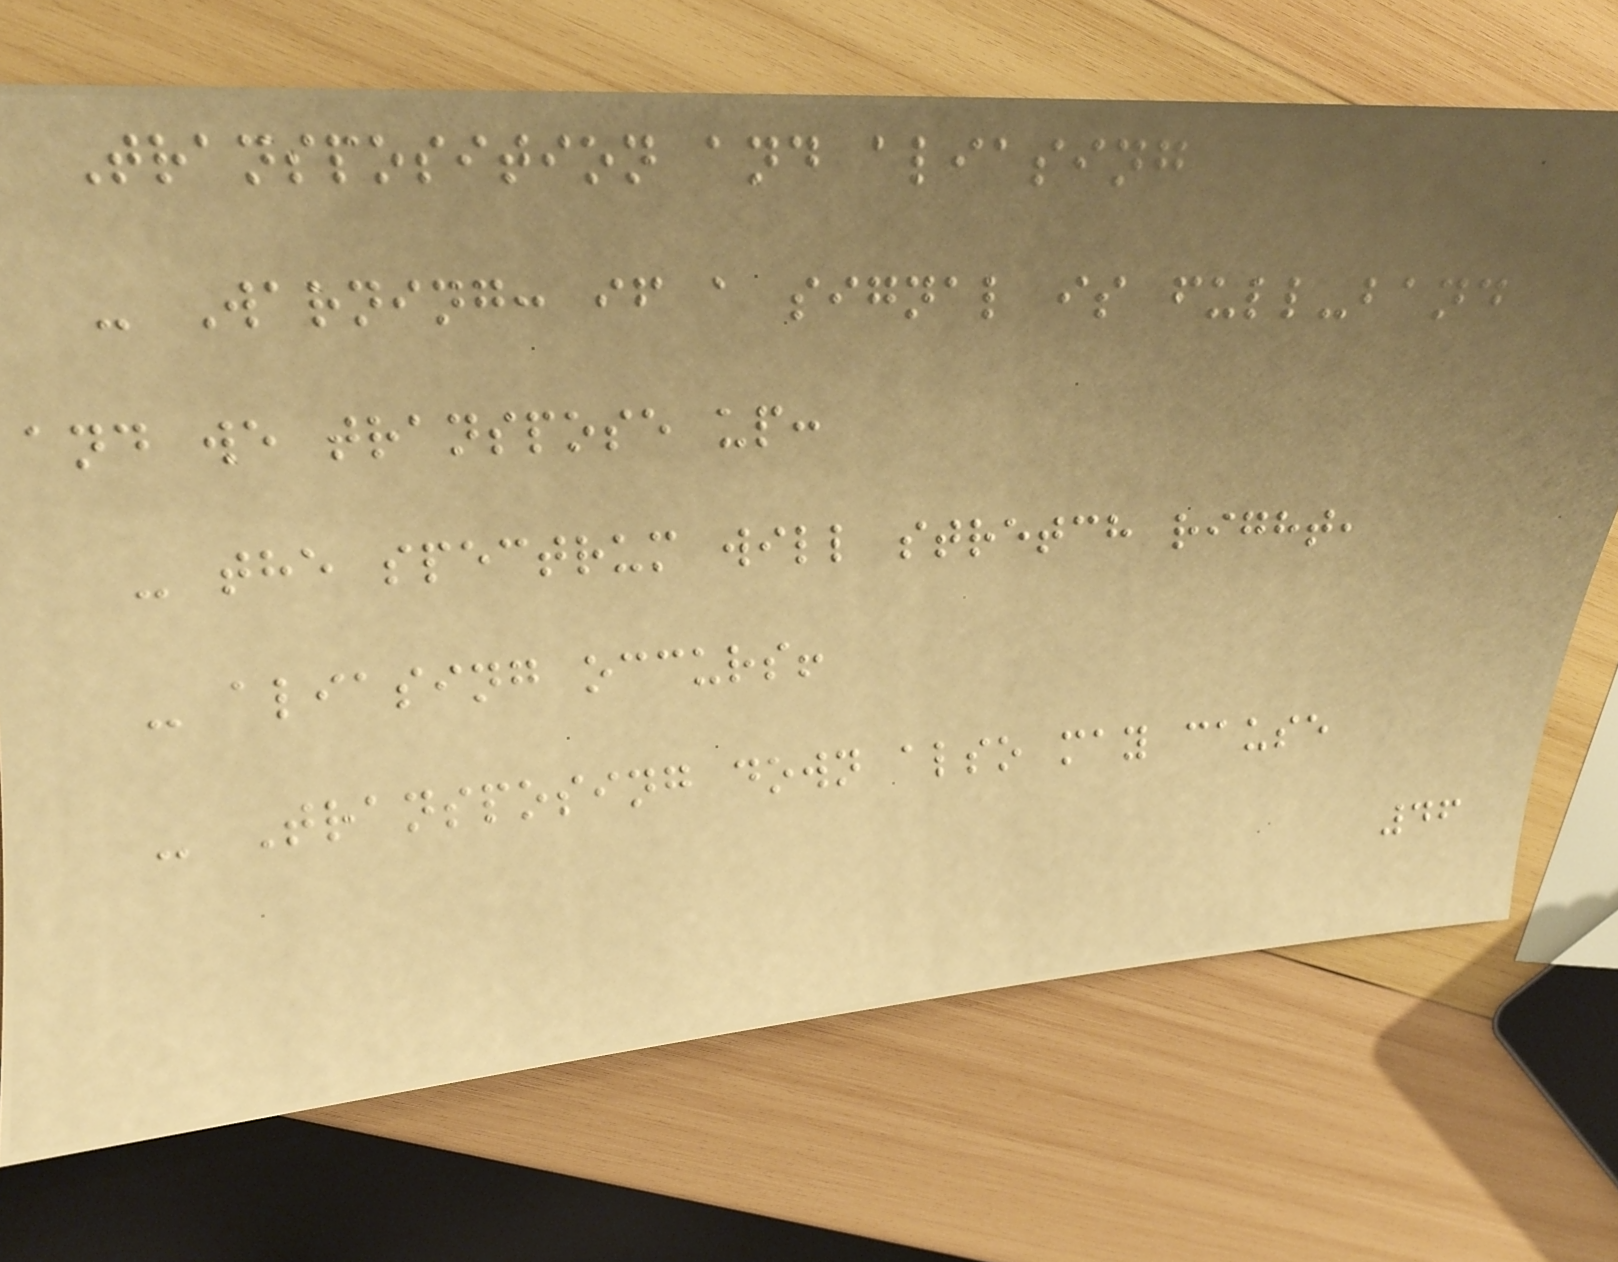Transposition and aliasing
- Warning: if a signal is full-band
and we transpose up:
- the spectrum will stretch right,
- aliasing occurs!
- Transposing down also may cause
46
